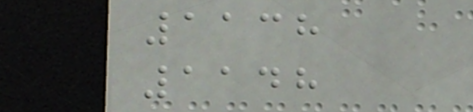1138
1148
